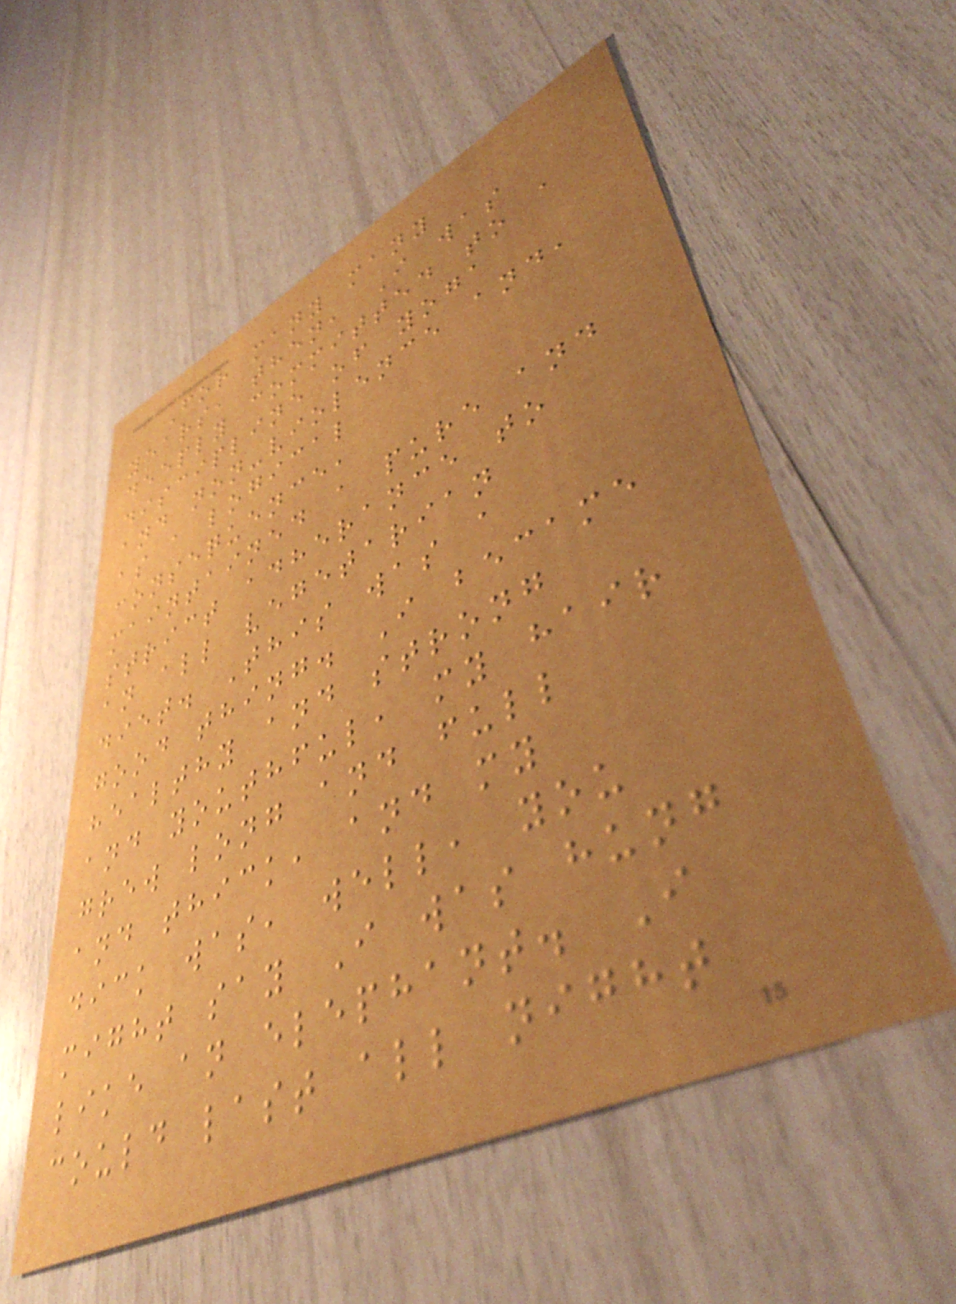For many many
years, then, I was
deeply committed to a
discipline of yoga
and non-violence and,
as a logical
consequence,
maintained a pure and
strict adherance to
an all vegetarian
diet. This was a
good thing. I became
healthy and strong
and youthful, my hair
grew long and full
and thick, and my
dick was, well, you
might say I was hung
like an elephant. I
could last all night
